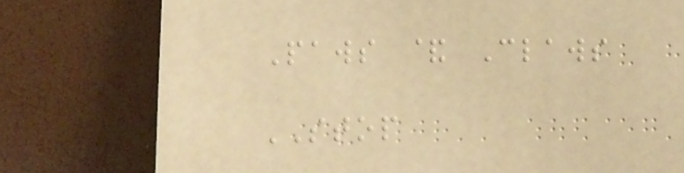Paws & Claws
STOP
